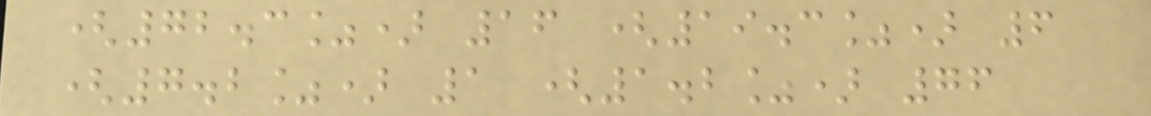(72.3%) 16 (19.3%) 6
(7.2%) 1 (1.2%) 76
